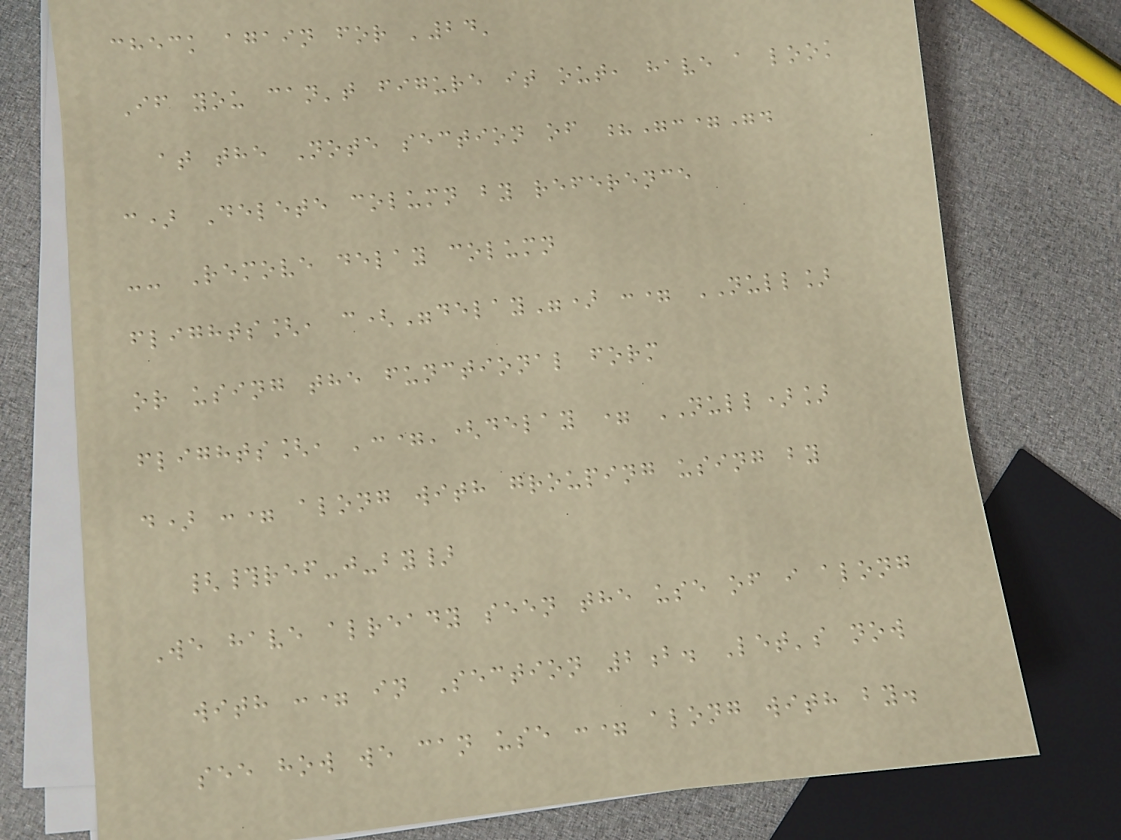check again for '24'
If you can't figure it out, have a look
at the Note section of ?":=".
c) Delete column by reference
-- Remove delay column
flights[, c("delay") := NULL]
or using the functional form
flights[, ':='(delay = NULL)]
d) := along with grouping using by
{#ref-j-by}
We have already seen the use of i along
with := in Section 2b. Let's now
see how we can use := along with by.
